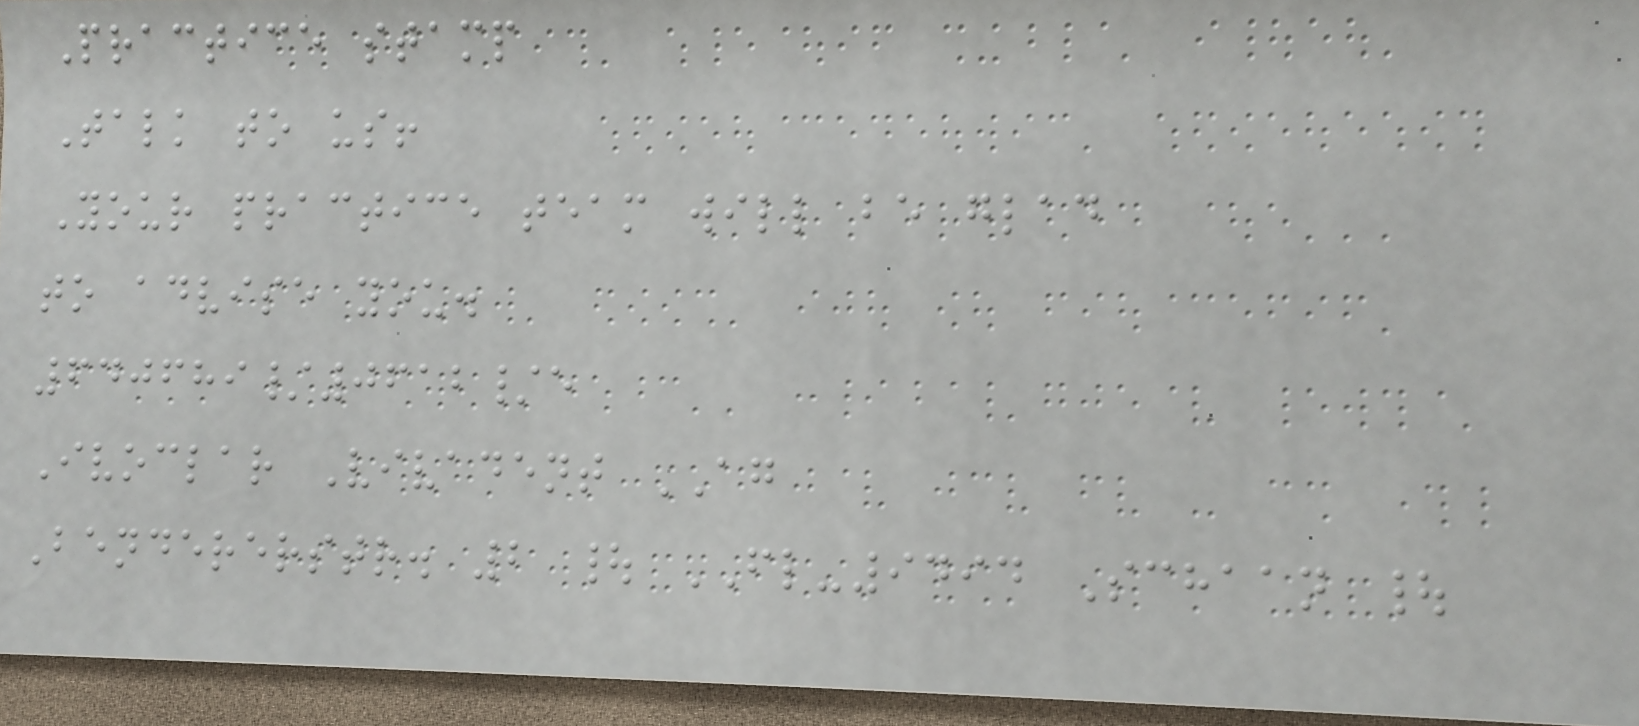Practice stamp
Talk to us!
Your practice team will be glad
to advise you.
640689/0612/e
Ivoclar Vivadent AG
Bendererstr. 2 | FL-9494 Schaan |
